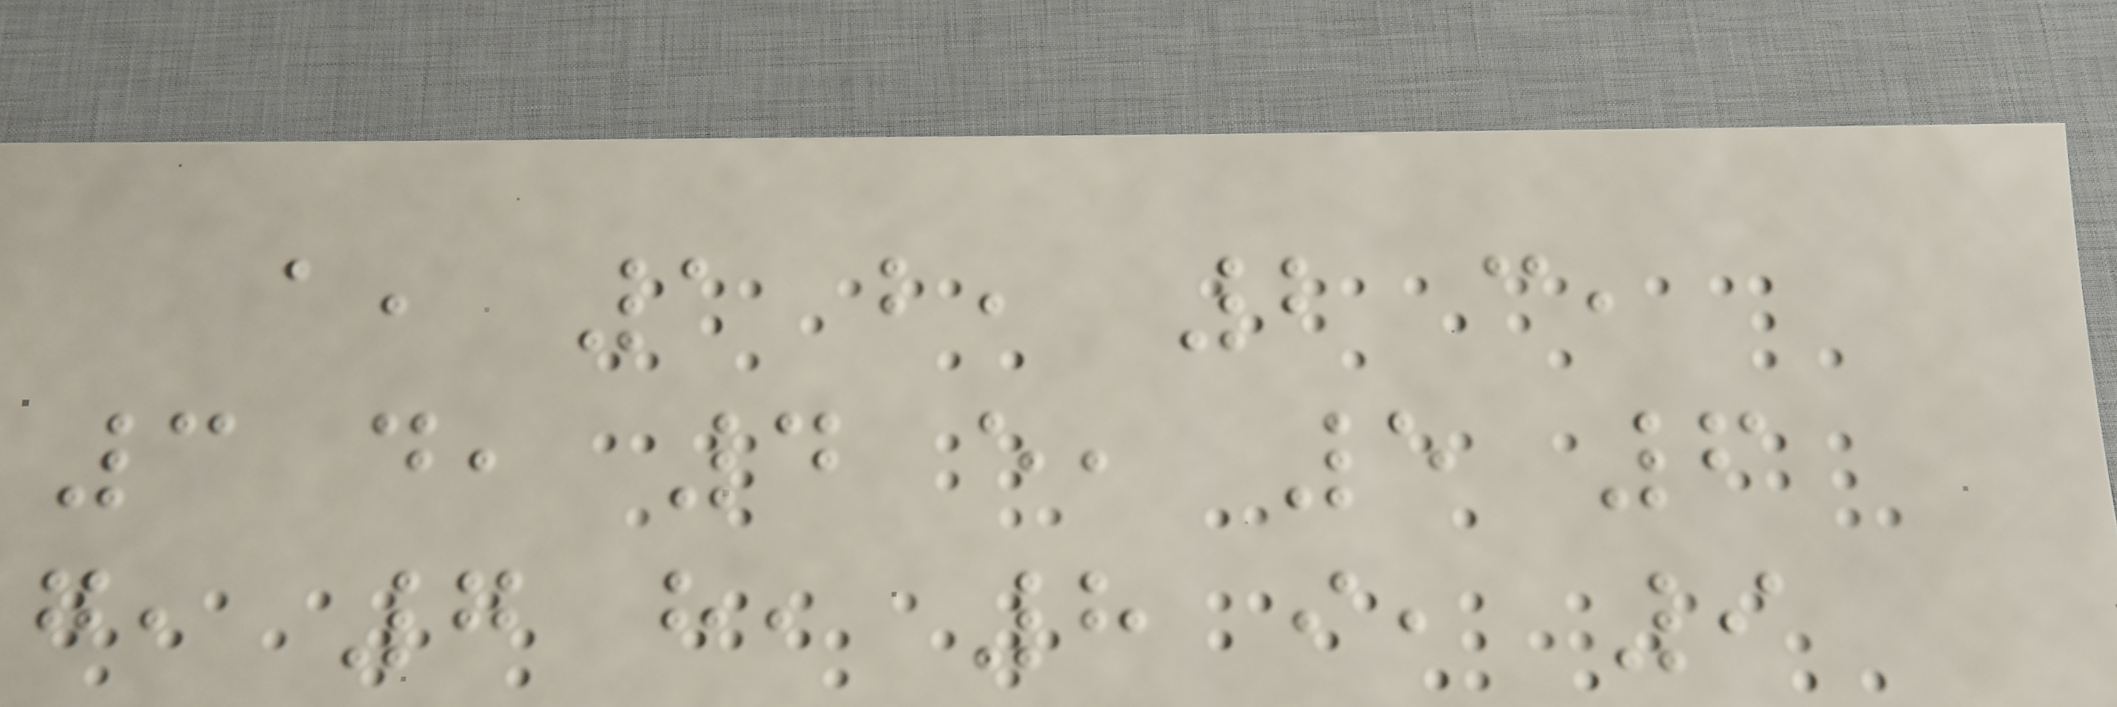a, 1 b, 2 c,
3 d, 4 e, 5 6
g, 7 h, 8 i, 9
